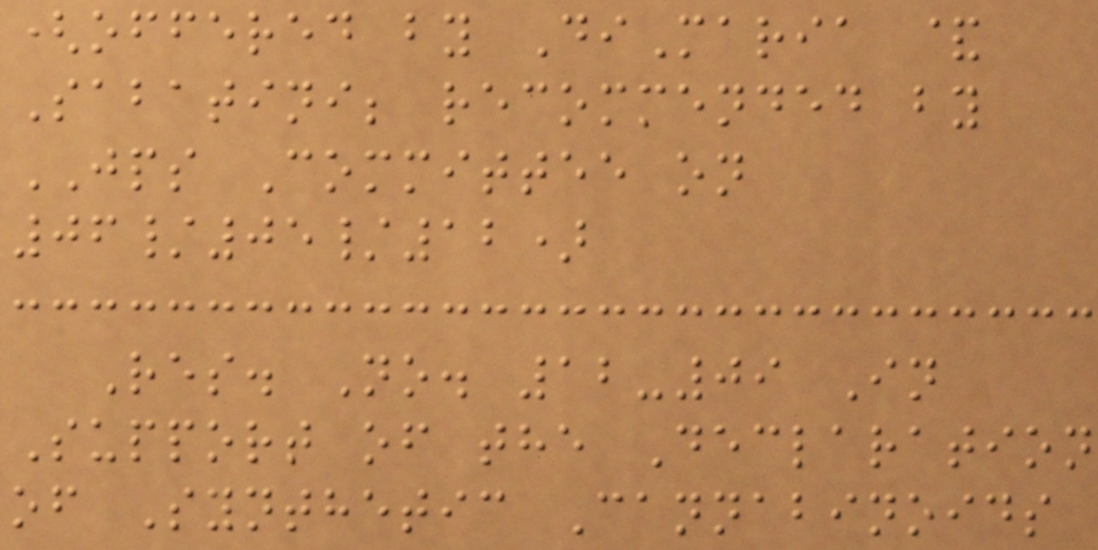(offered by DiMaria &
Sabatini; recommended by
JPS Committee on
06/05/12)
Res. No. 12-09 In
Support of the Declaration
of Synthetic Cannabinoids
